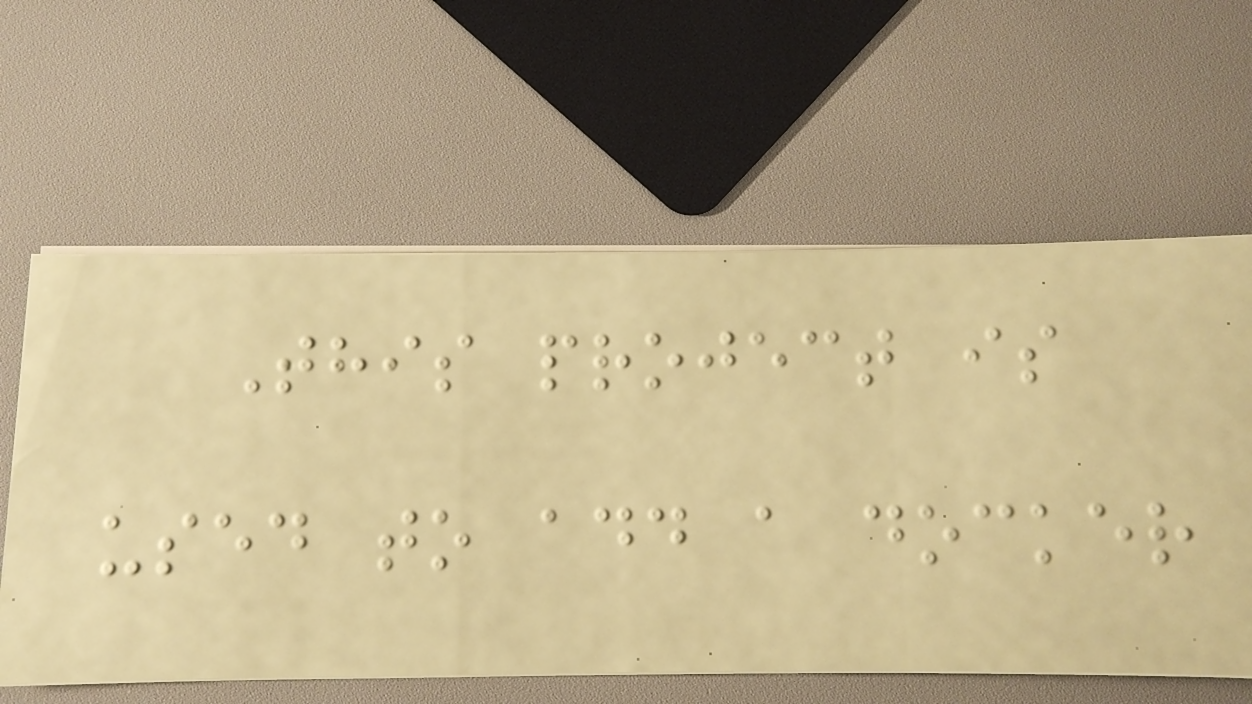This project is
used to add a docker
